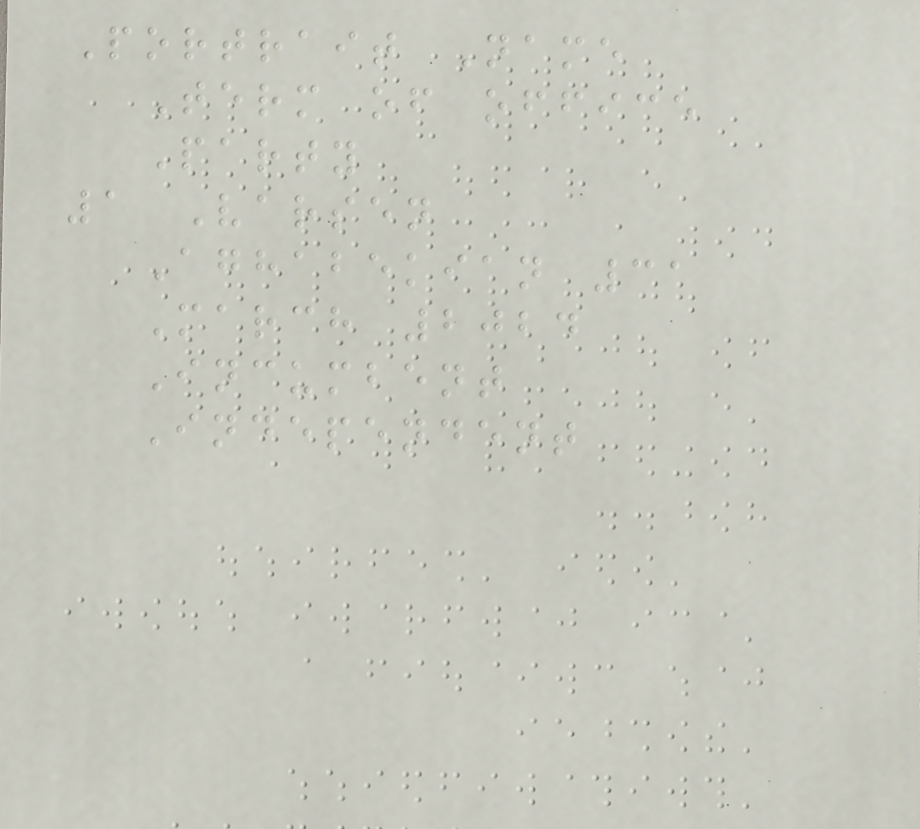Portrait Name
Term of office
Party
1 Varsen
Aghabekian 31
March 2024
Incumbent
Independent
